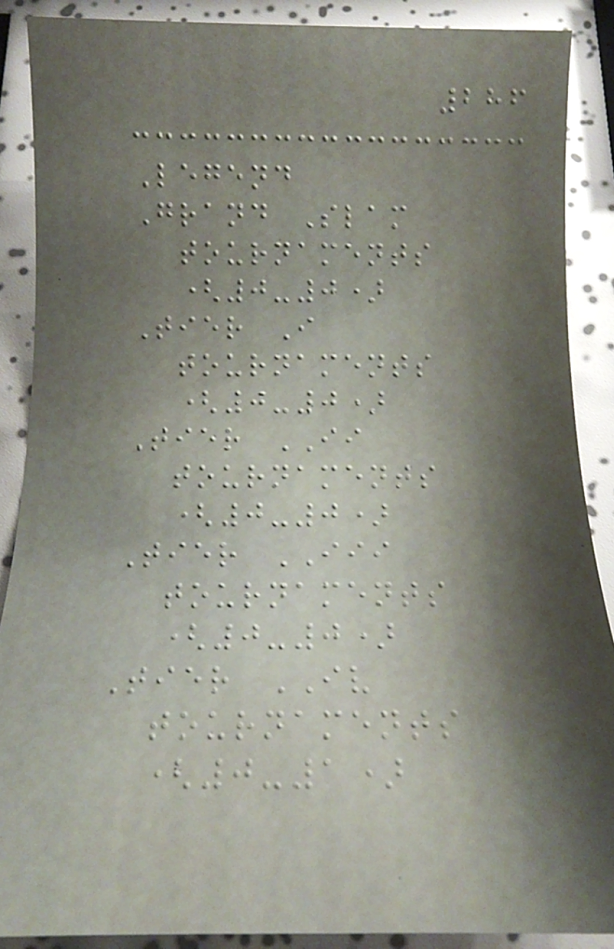286
Legend
Grand Slam
tournaments
(0-0)
Tier I
tournaments
(0-0)
Tier II
tournaments
(0-0)
Tier III
tournaments
(0-0)
Tier IV
tournaments
(0-1)
